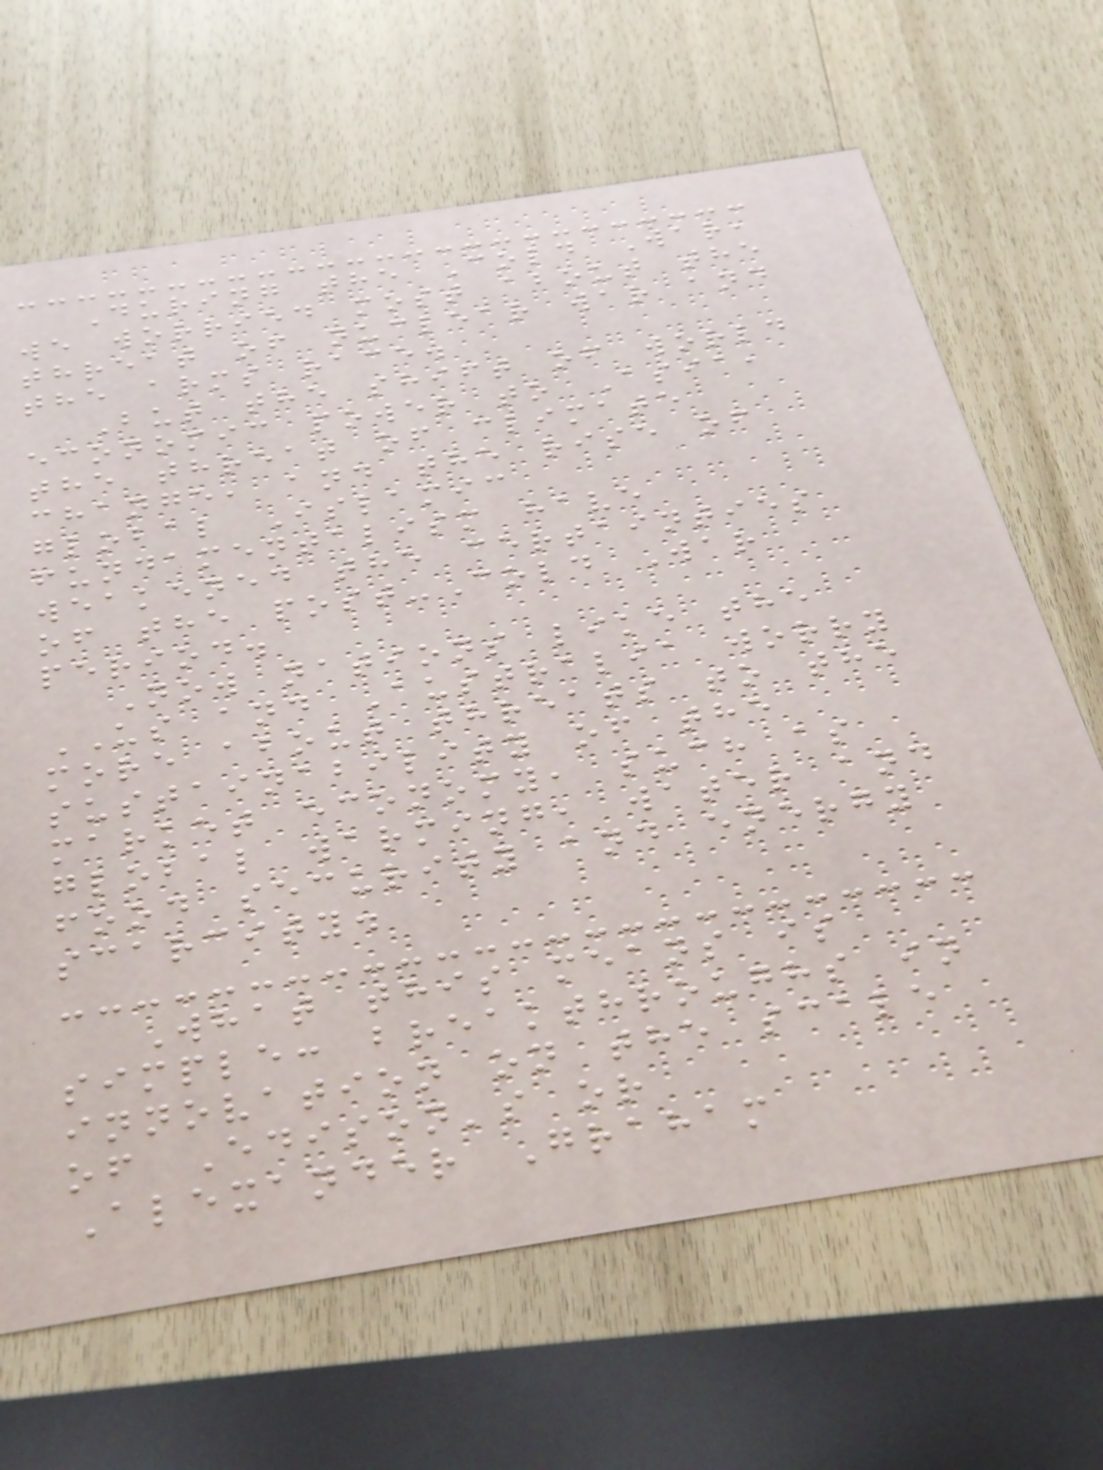During the Cold War,
we worried most about the
threat of nuclear war and
the arms race.
But the shift of world
economic power to Asia,
the threat of climate
change, and the rise of
global Islamic
fundamentalism have
weakened the certainties
of the post-Cold War
period.
Now nations like the
US and Australia worry
more about threats to the
sustainability of the
market economy, such as
global warming, water and
food security and energy
scarcity.
What this means is
simple: breakthroughs in
innovation on the scale
of Edison's or
Alexander Graham
